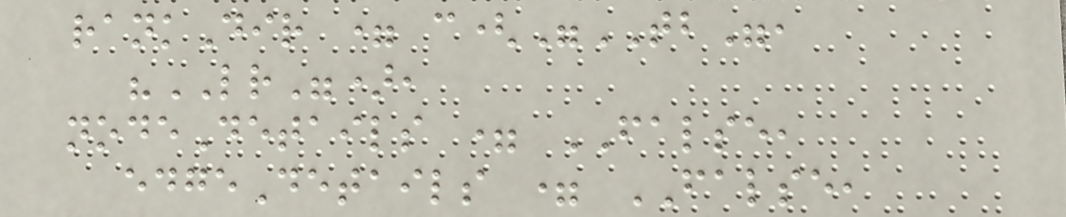rankDir = c("TB",
"LR"),
nodeDetails = FALSE,
edgeDetails = FALSE,
